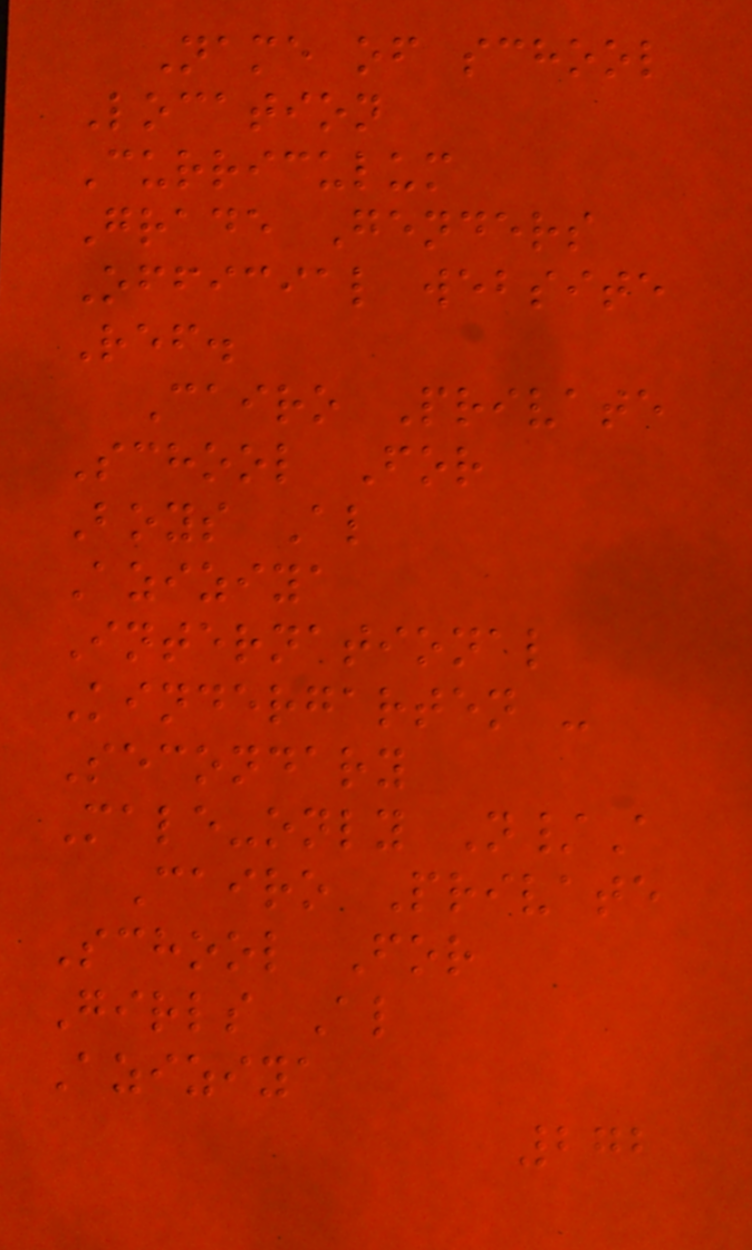Name of school
Location
Curriculum
Grade Genders
Official website
Ref.
Cairo Private
School For
Boys Al
Aziziya
International
Kindergarten -
Secondary
Male-only N/A
Cairo Private
School For
Girls Al
Aziziya
272
